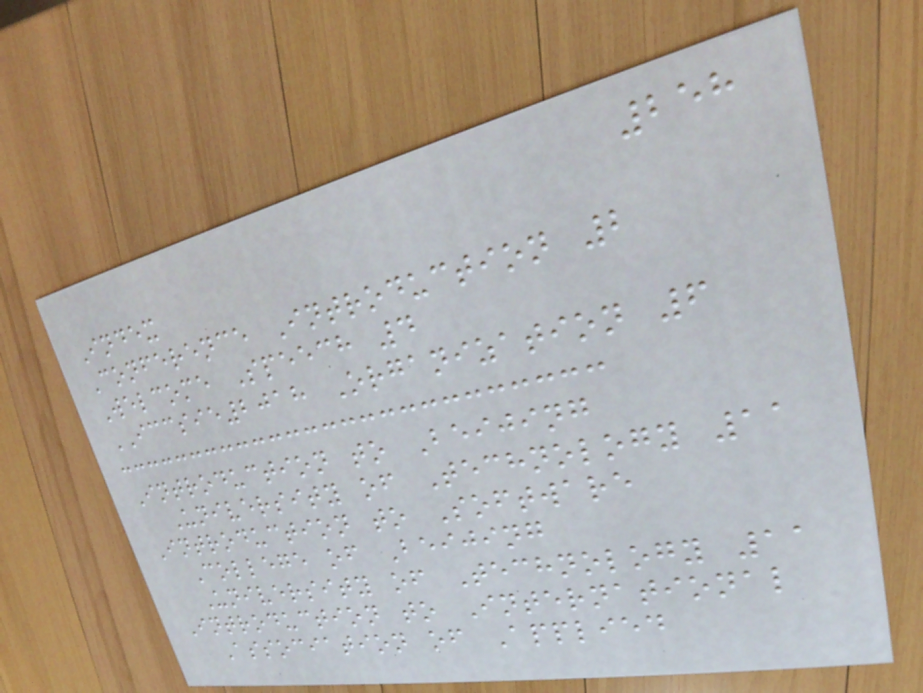258
Index
Conference Introduction 2
Welcome Speech 4
ICCSIE2018 Organization 6
Introduction to Beijing
University of Technology 11
Introduction to Software
College of Beijing
University of Technology 11
Introduction to International
Association of Applied
